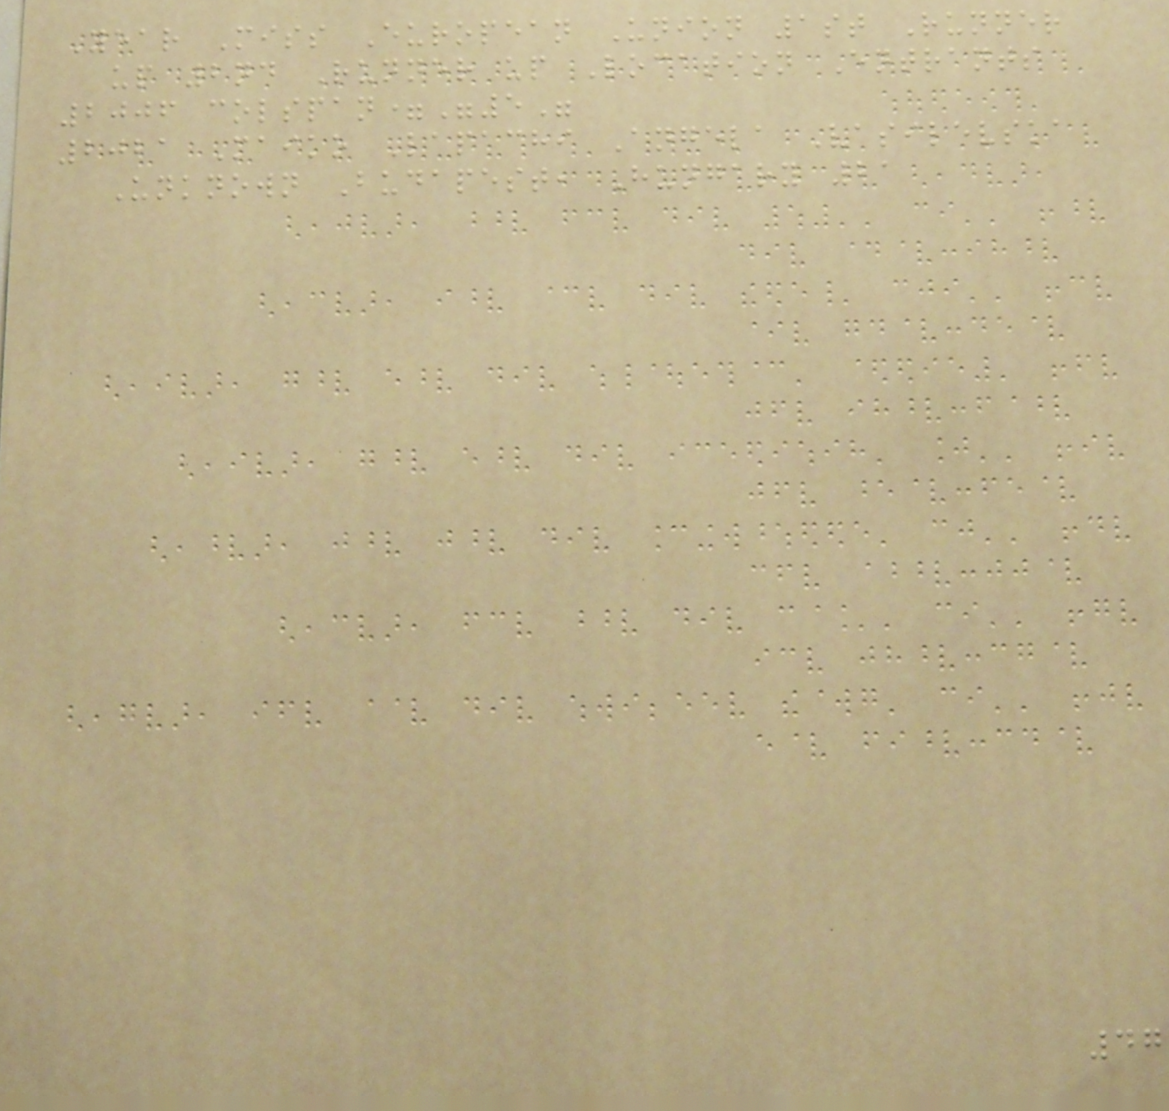Year Miss European Union 1st Runner
up 2nd Runner up Location Entrants
2006 colspan="5"
2021 Maiko Lapachi Angela Vasilevska
Unknown Budapest, Hungary 21
47
